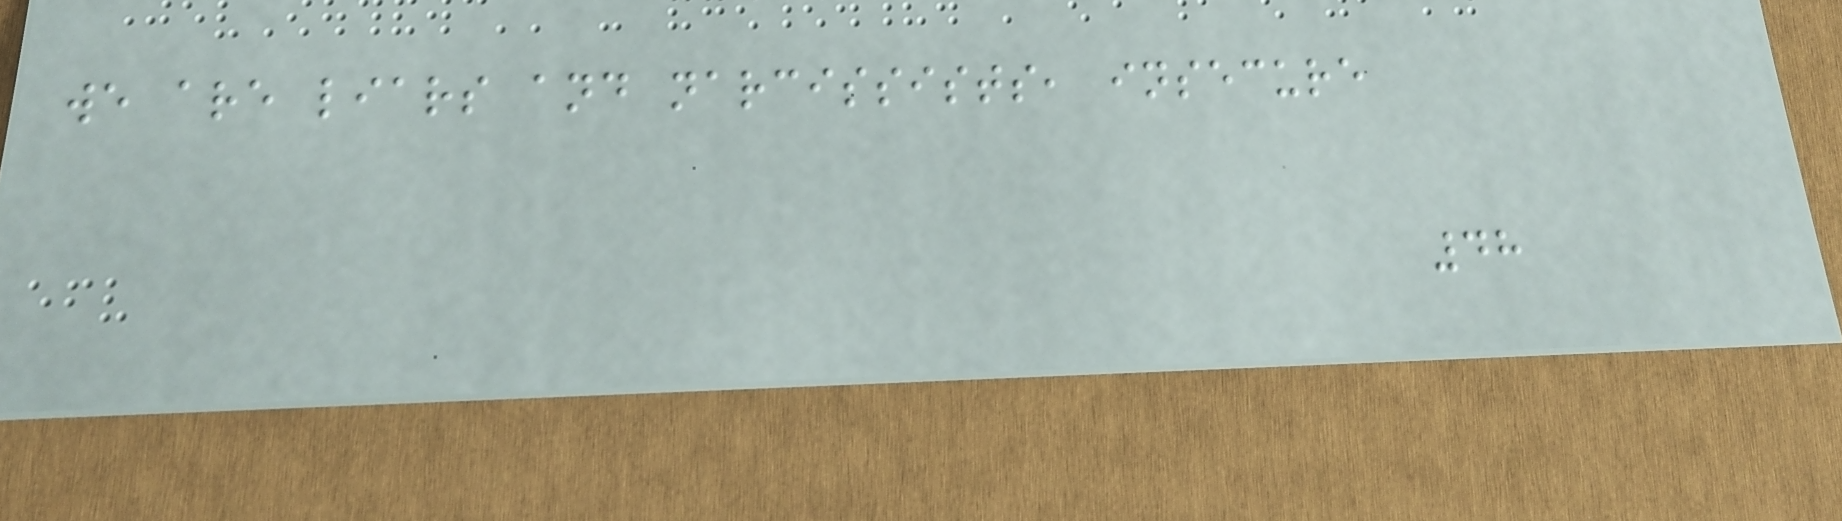we are liars and narcissists, insecure
48
